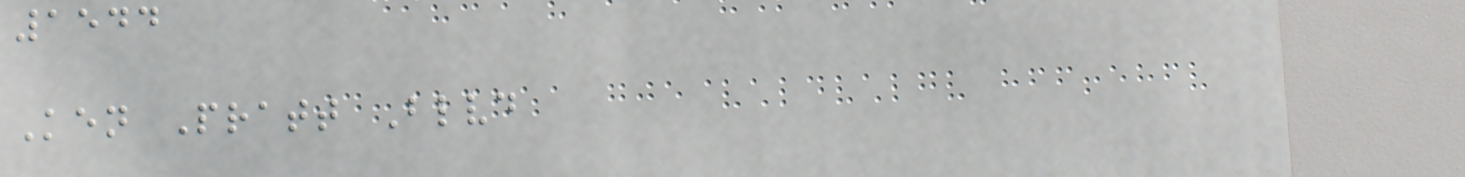1544
Ken Pratt Blvd
